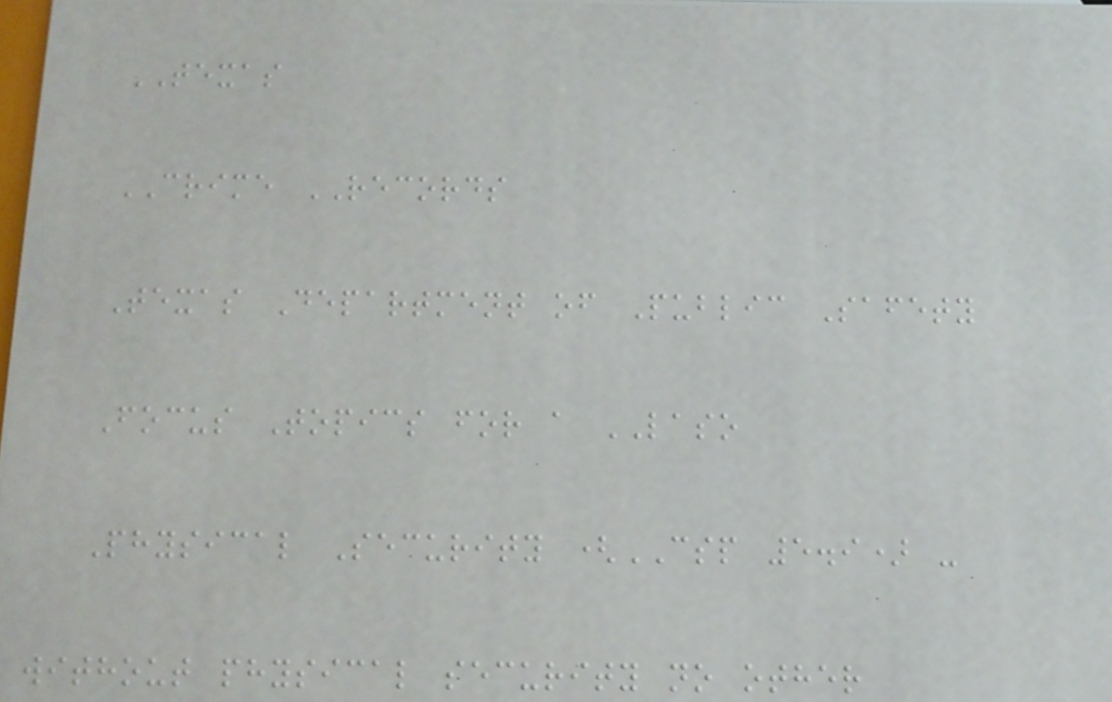TEXAS
CRIME RECORDS
Texas Department of Public Safety
Focus Topics for a LASO
Physical Security (CSP 5.9) -
without physical security no other
